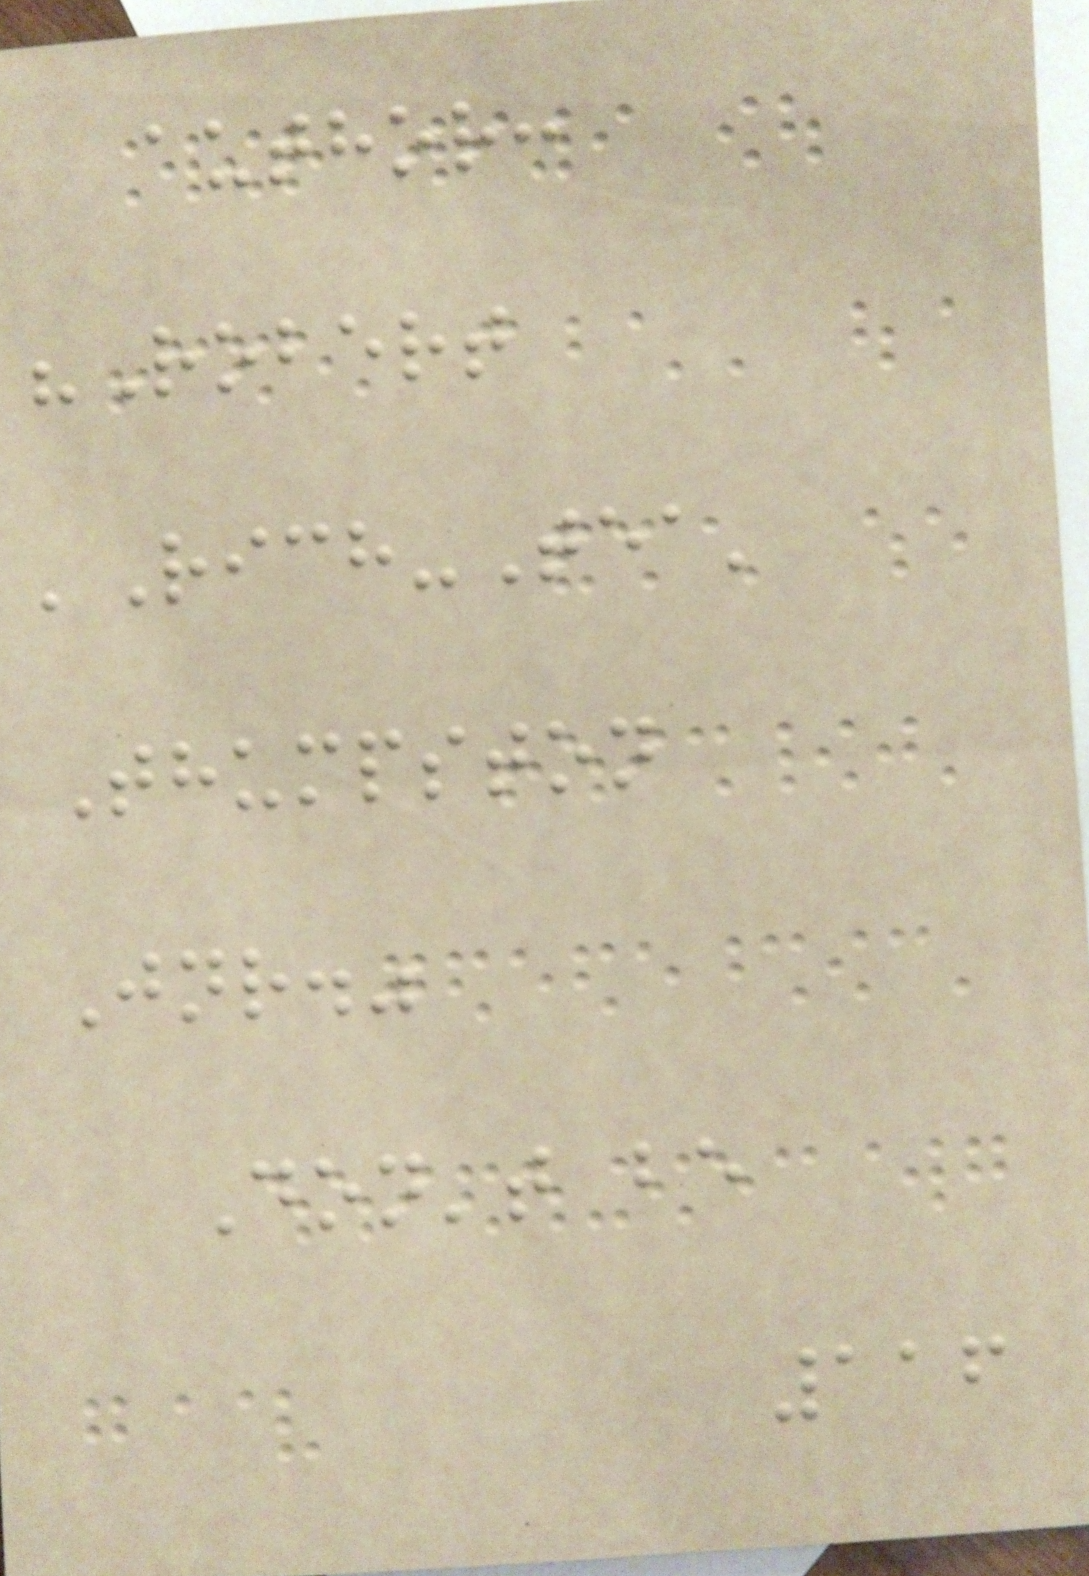author:
"Robert
'Rich-Tea'
Thumpston
Jnr."
Don't be
116
